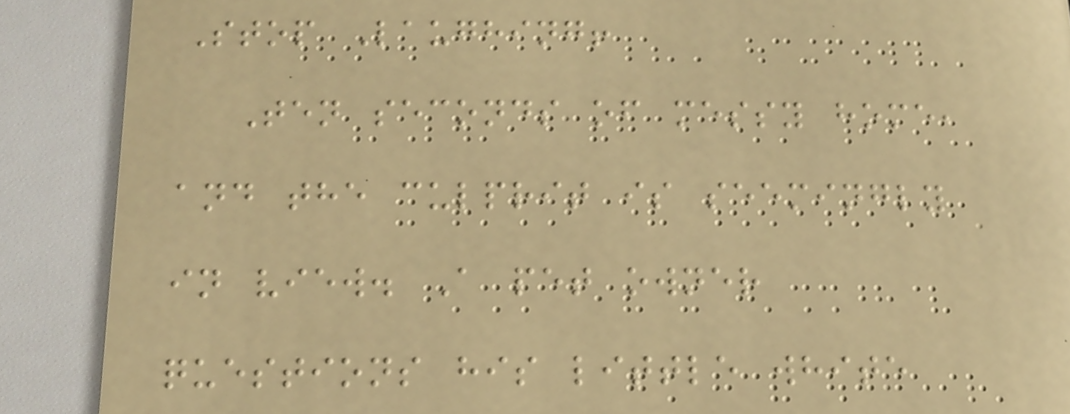Stop Laughing!
Ten seconds of messy home,
and the culprit is seemingly
in view. A pet owner
questions his little white
